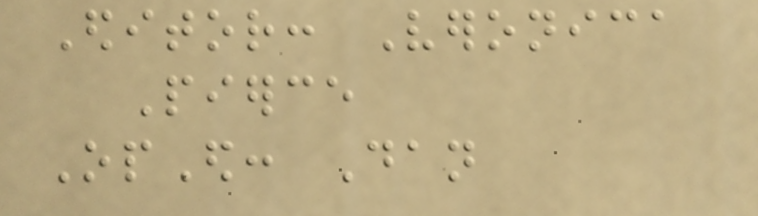Editor: Veronica
Pierce
OpEd: Dan
